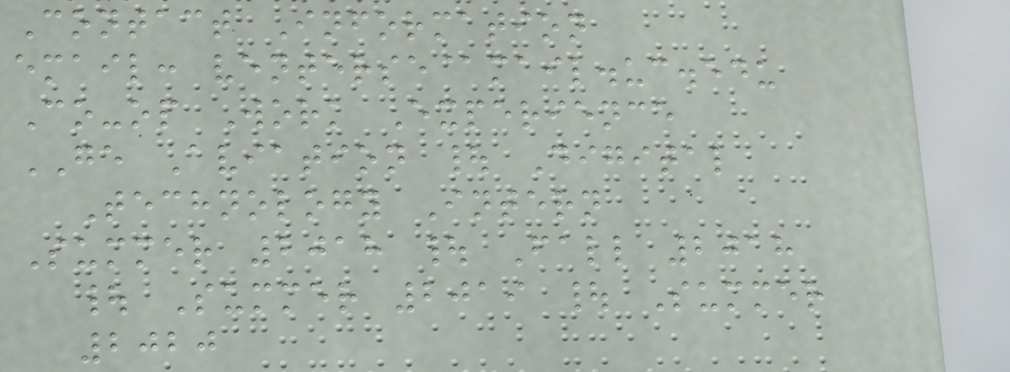Contact Information
email: venterse@mail.uc.edu
Co-op Work Experience
GE Aviation | Digital
Technology Intern
Summer 2018 | Fall 2018
| Summer 2019 | Summer
2020
